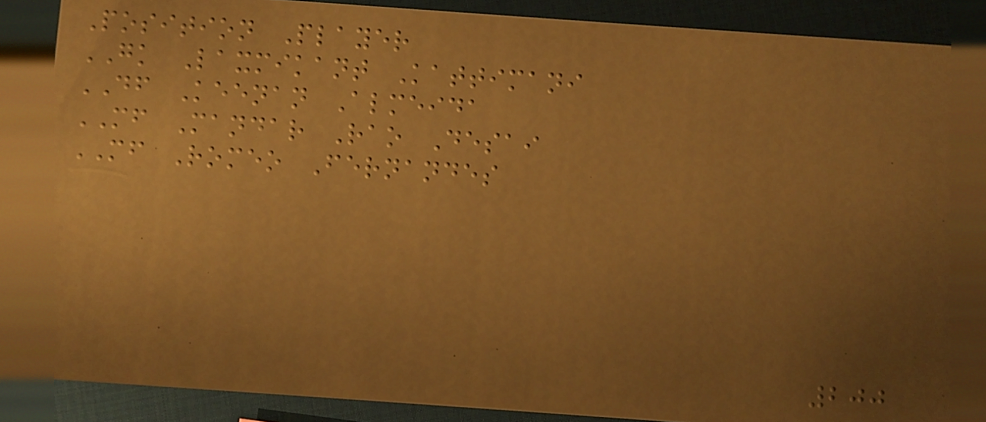Position Player
GK Laxmikant Kattimani
DF Keenan Almeida
MF Mandar Rao Desai
MF Romeo Fernandes
200
